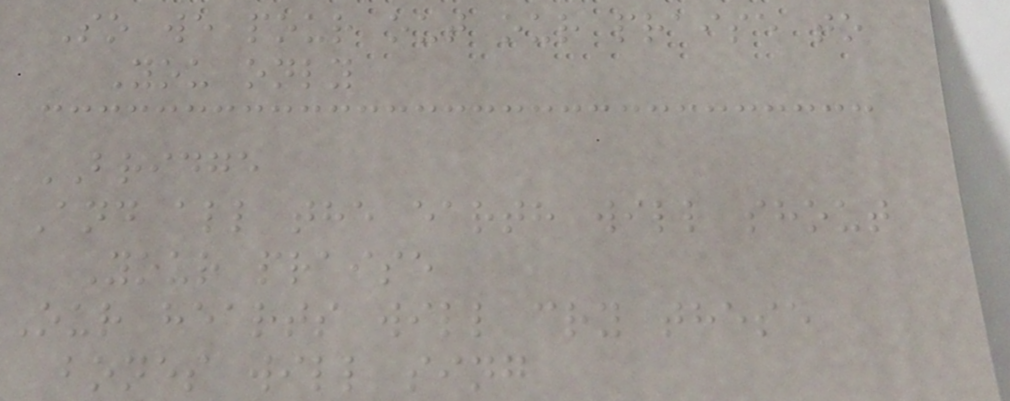So we pour out our praise to
You only
BRIDGE
And all the earth will shout
Your praise
Our hearts will cry these
bones will sing
